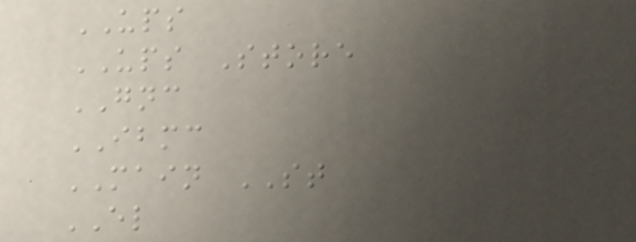UPS
UPS Store
GNC
IBMC
MAIN ST
EL
